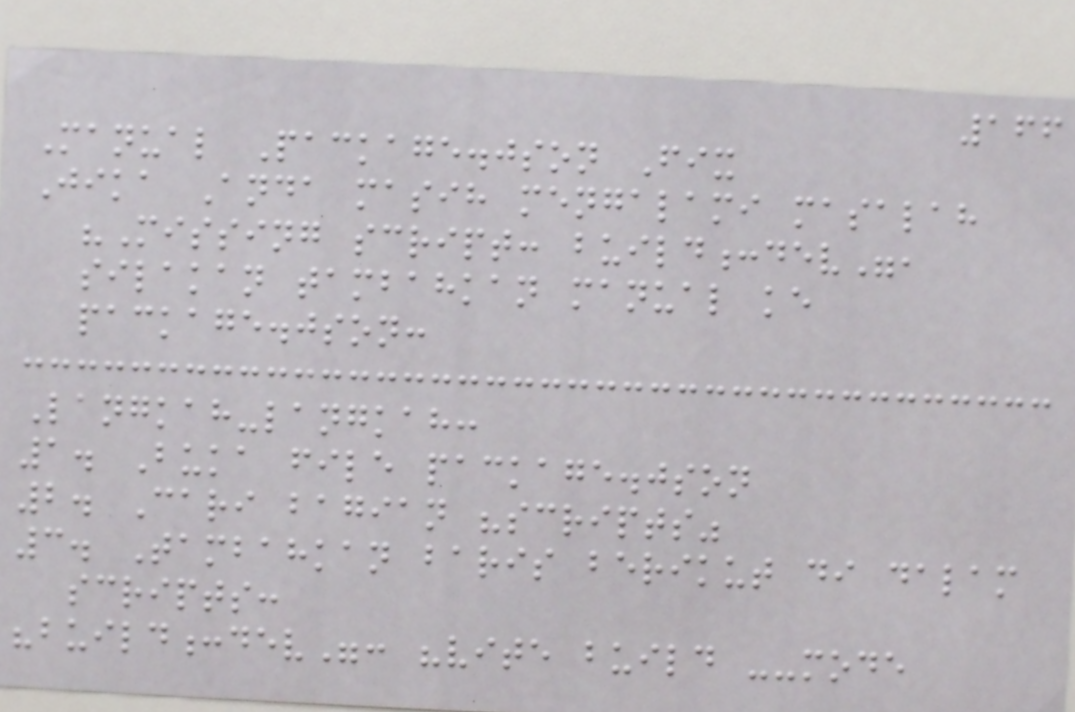166
Manual Package.json Fix
Jika Anda masih mengalami masalah
"Missing script: build:dev",
silakan tambahkan manual ke
package.json:
Langkah-langkah:
1. Buka file package.json
2. Cari bagian "scripts"
3. Tambahkan baris berikut di dalam
scripts:
"build:dev": "vite build --mode
